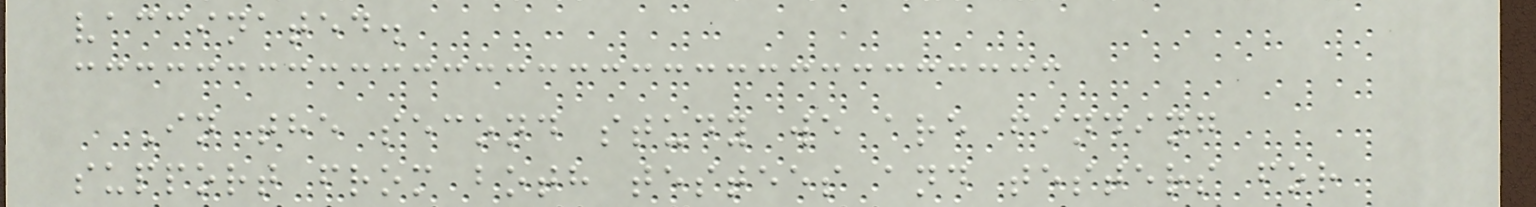vaccinated.
In the second study we are finding
support from both testees and testers for
